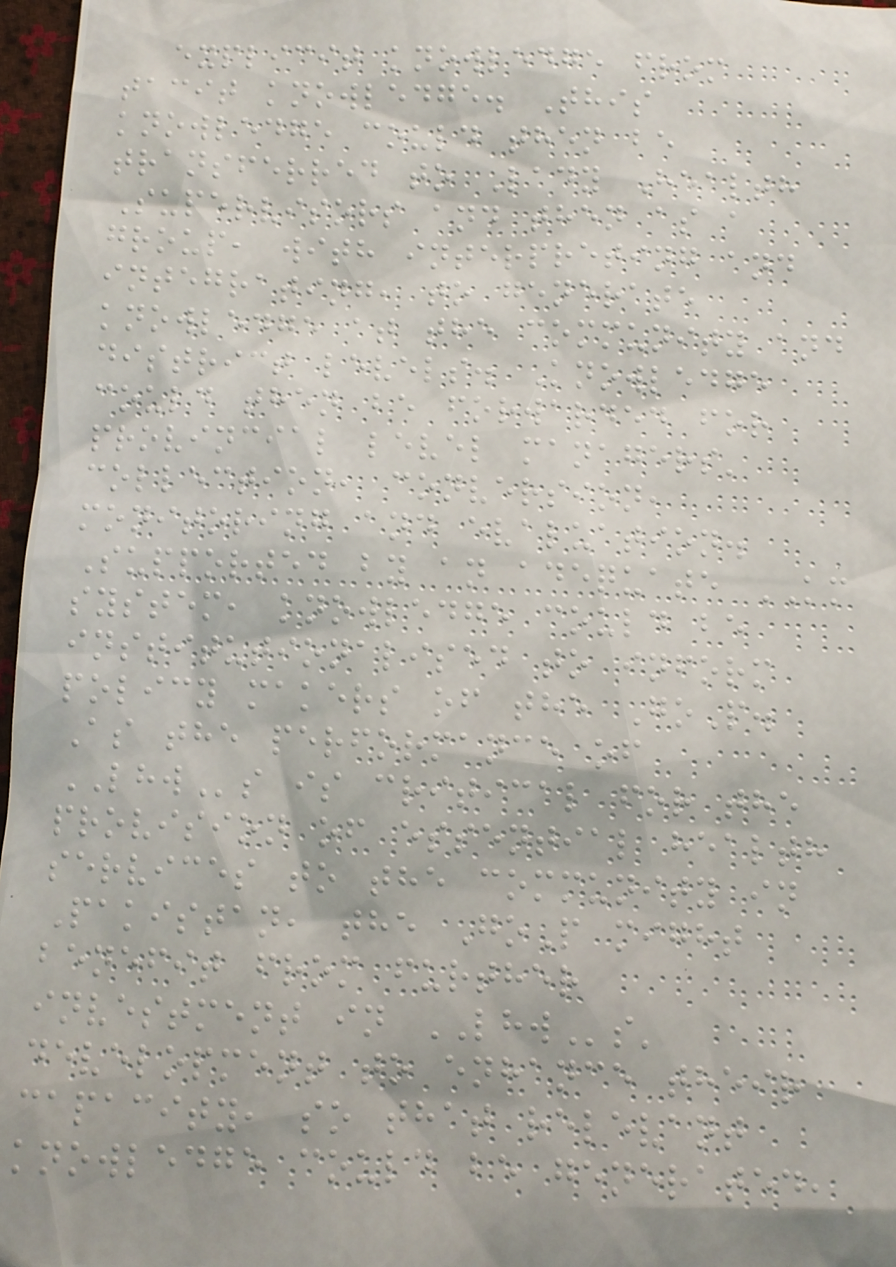explicit knowledge from
tacit knowledge. This
knowledge could then be
transferred to Lady Health
Supervisors and then as a
group, with interpreting and
integrating, to generate
knowledge at the community and
district levels. Knowledge
could then be forwarded for
provincial level managers'
collection, conversion,
monitoring and evaluation.
Supported by an adequate KM
system, knowledge could be
institutionalised to inform
policy makers of the GoP.
As the performance of
LHWs is critical for the
provision of essential health
services to the community in
Pakistan, the GoP might
benefit from further
investment in LHWs'
development to enhance their
capacity, so that relevant
knowledge could be generated,
